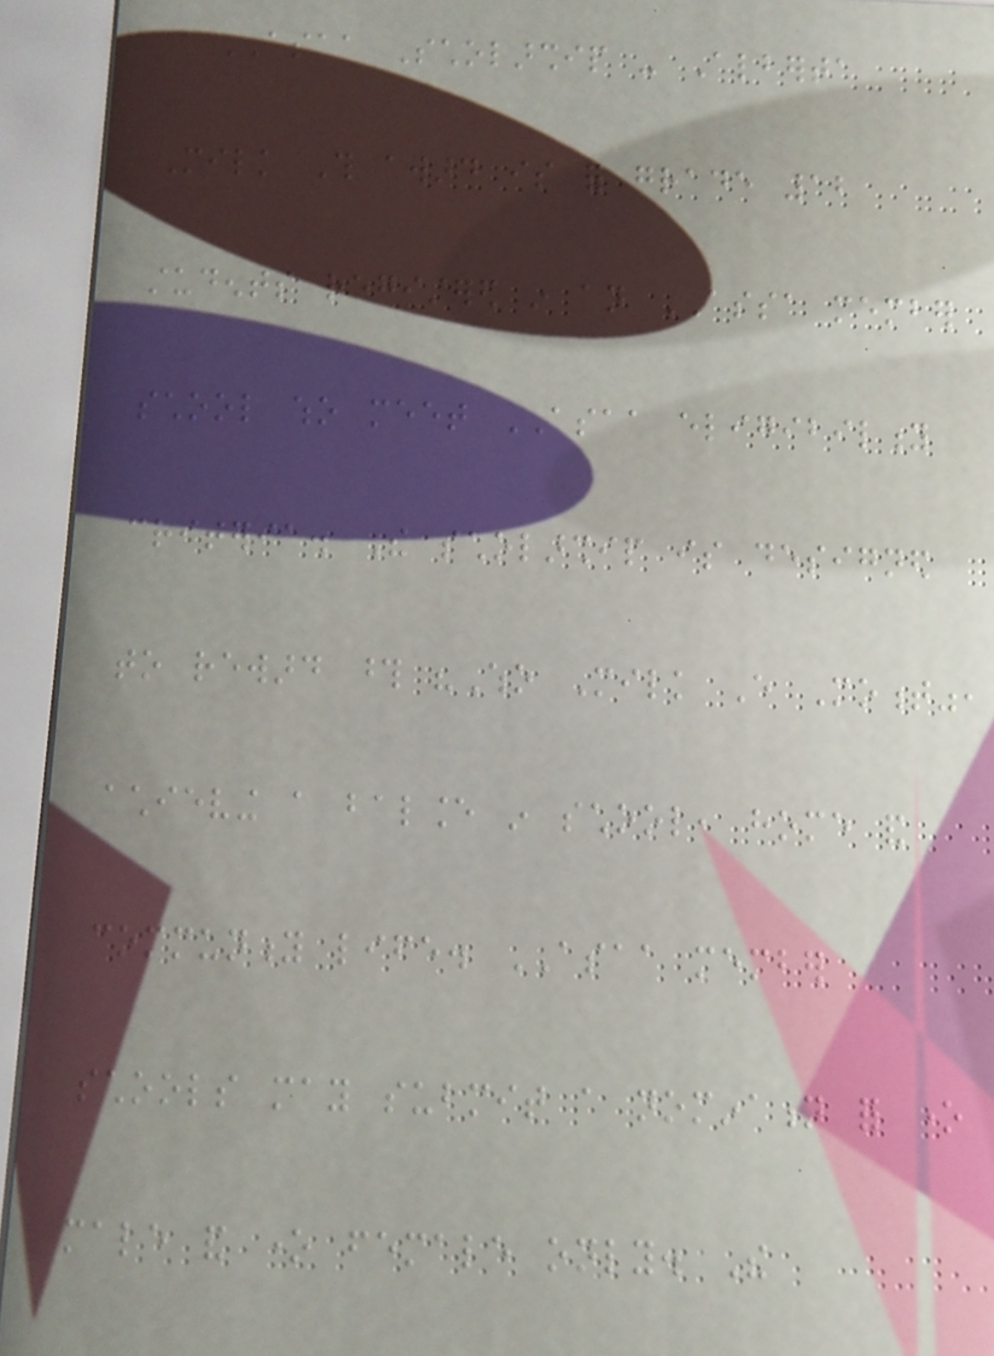ASAA Scholarship - Alberta
Milk This award is for grade 12
students registered in an ASSA member
school who meet ASAA eligibility
criteria. The scholarship is designed
to reward those "Who Milk Every Moment",
achieving a balance in school, home and
community life. ASAA member
schools may submit a nomination for one
male and one female only. The
